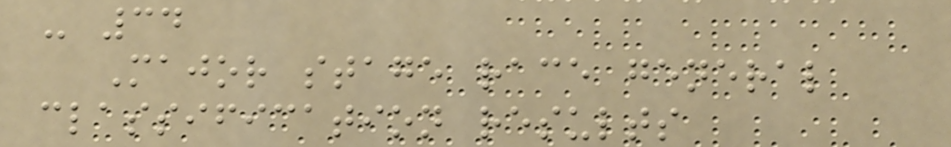- 34
Major stage race general
classification results
